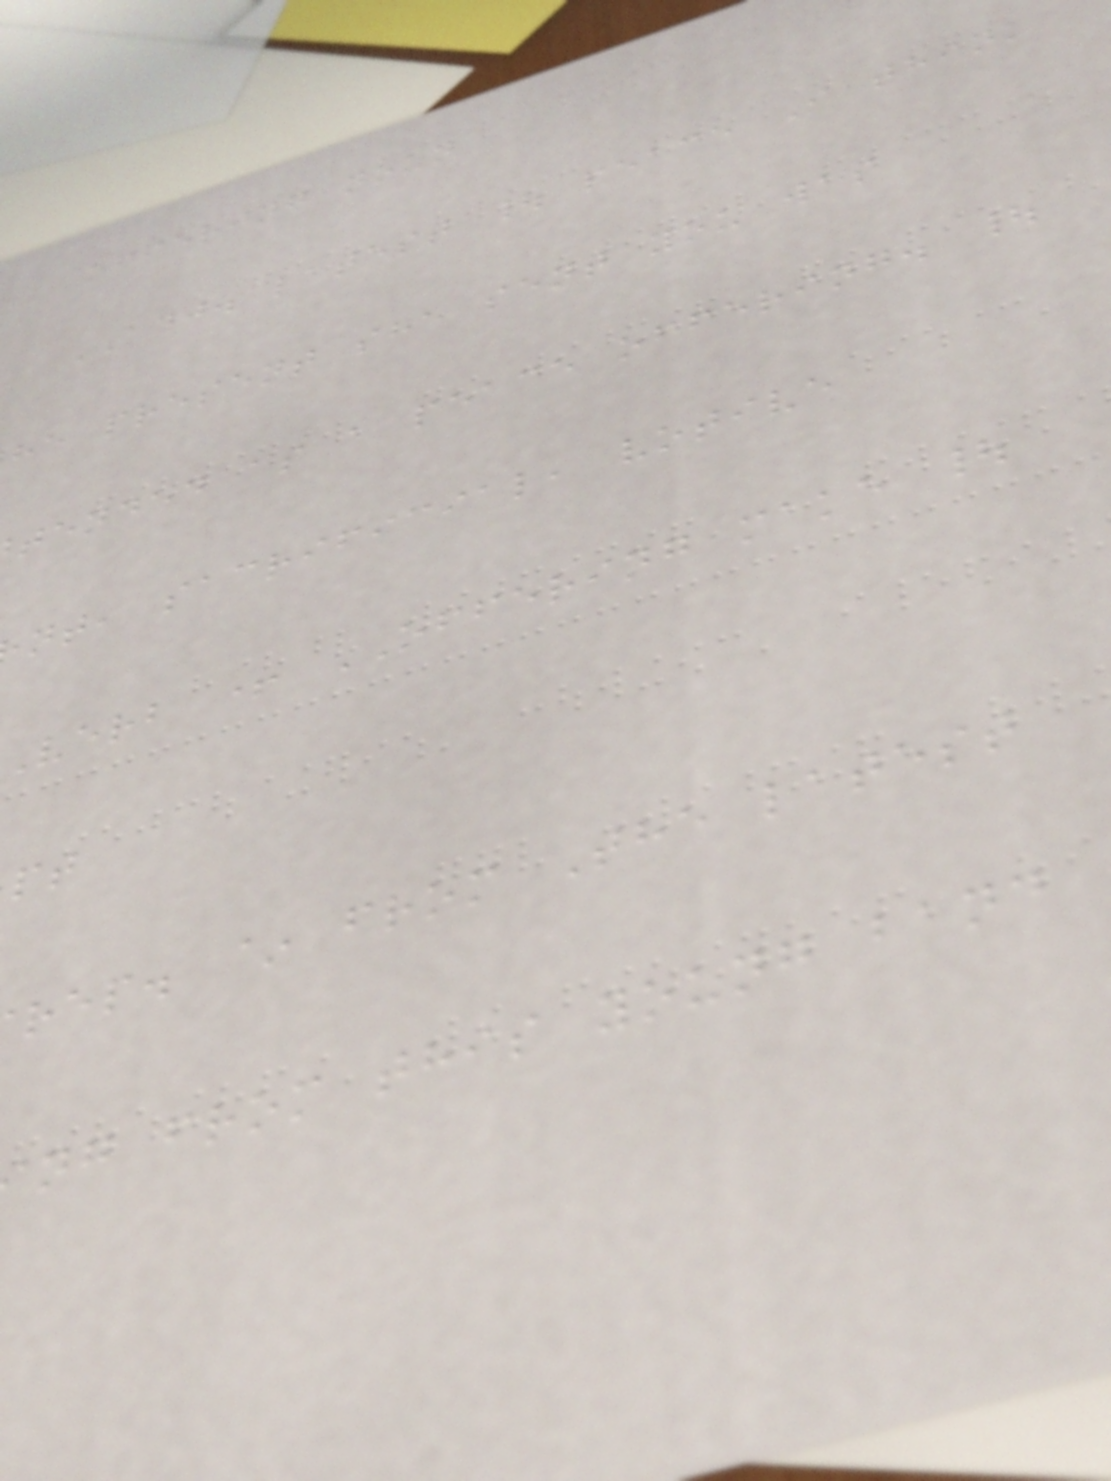offering noun
ADJ. latest | peace I think
he present she sent you was
tended as a peace offering. |
nt, sacrificial, votive
verb + OFFERING make |
rep. ~ from The latest
ng from this young band
